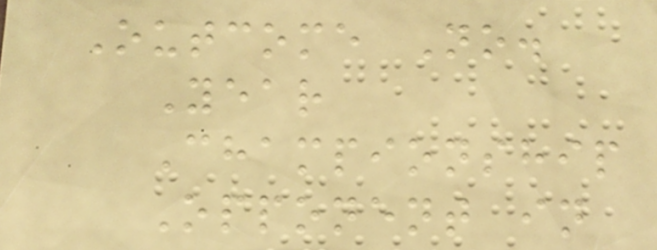Outcome No.
Year
Championship
Opponent in
